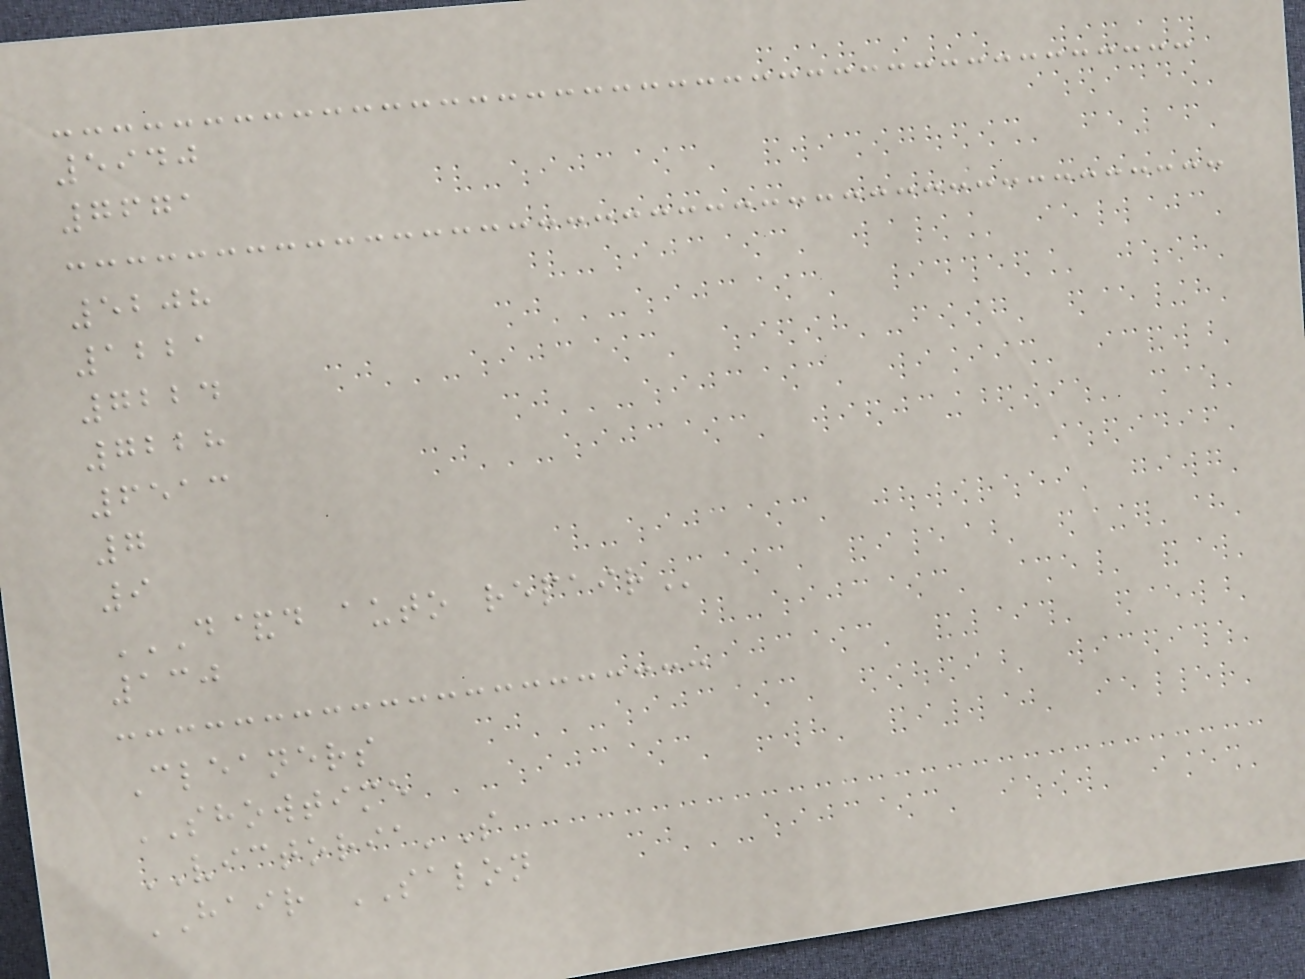5940
7671
5208
1221
7224
7228
6513
7
9
D&D AUTO REPAIR
130
Cleaners
SHOWTIME
VICTORIA'S
HAIR SALON
